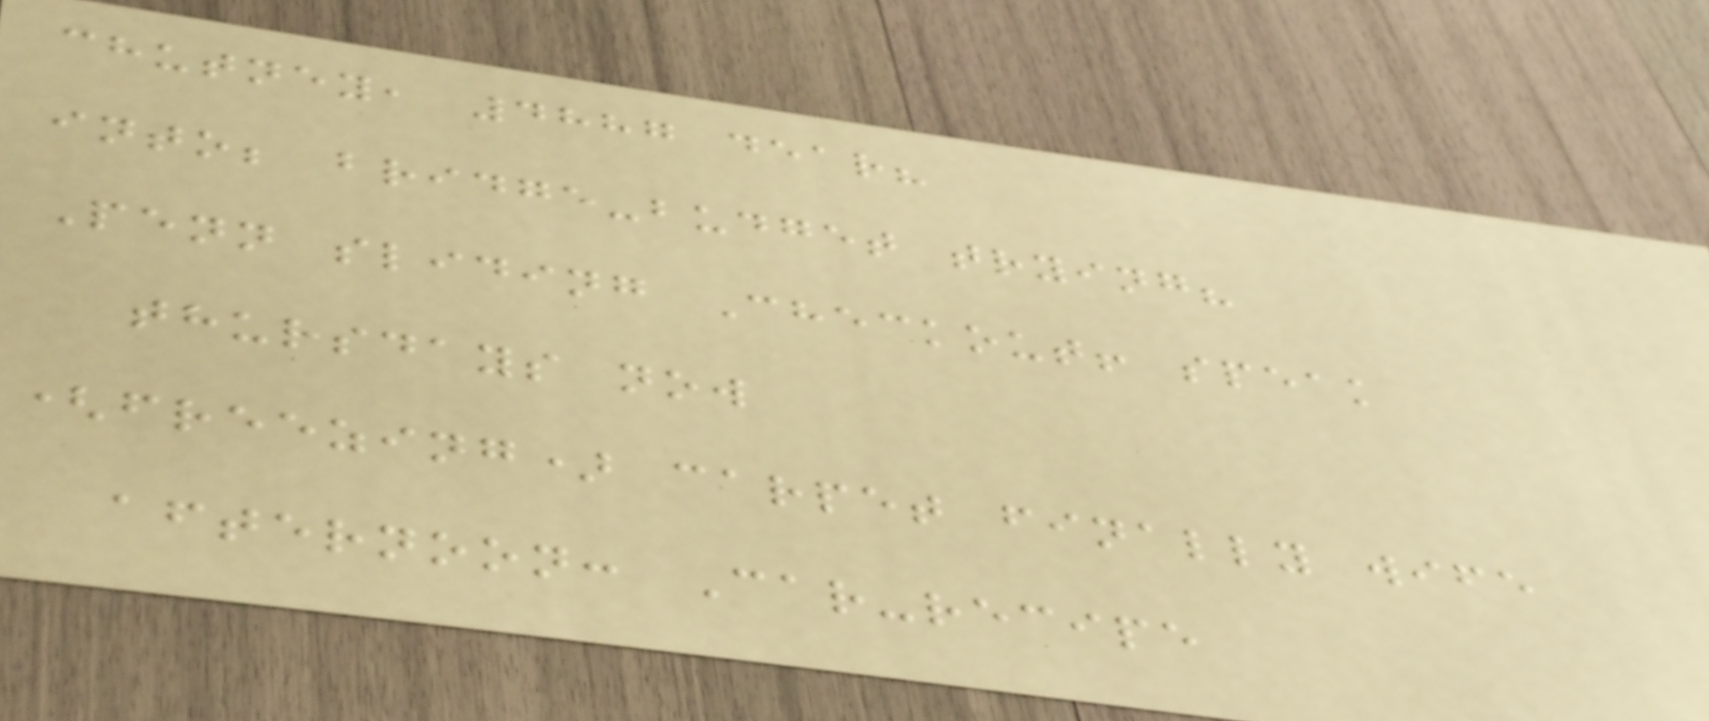chutney, 4887 dear?
into; bridge-budget trying?
Penn sliding Checkout! speak
thursdays now
(freezing) carpet finally wife
afternoon: Car-recipe
